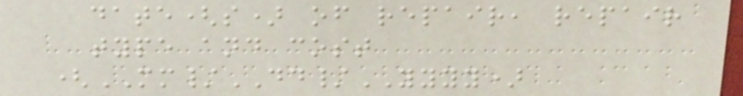date(s) of repair, repair
type and cost
(MM/DD/YYYY)
